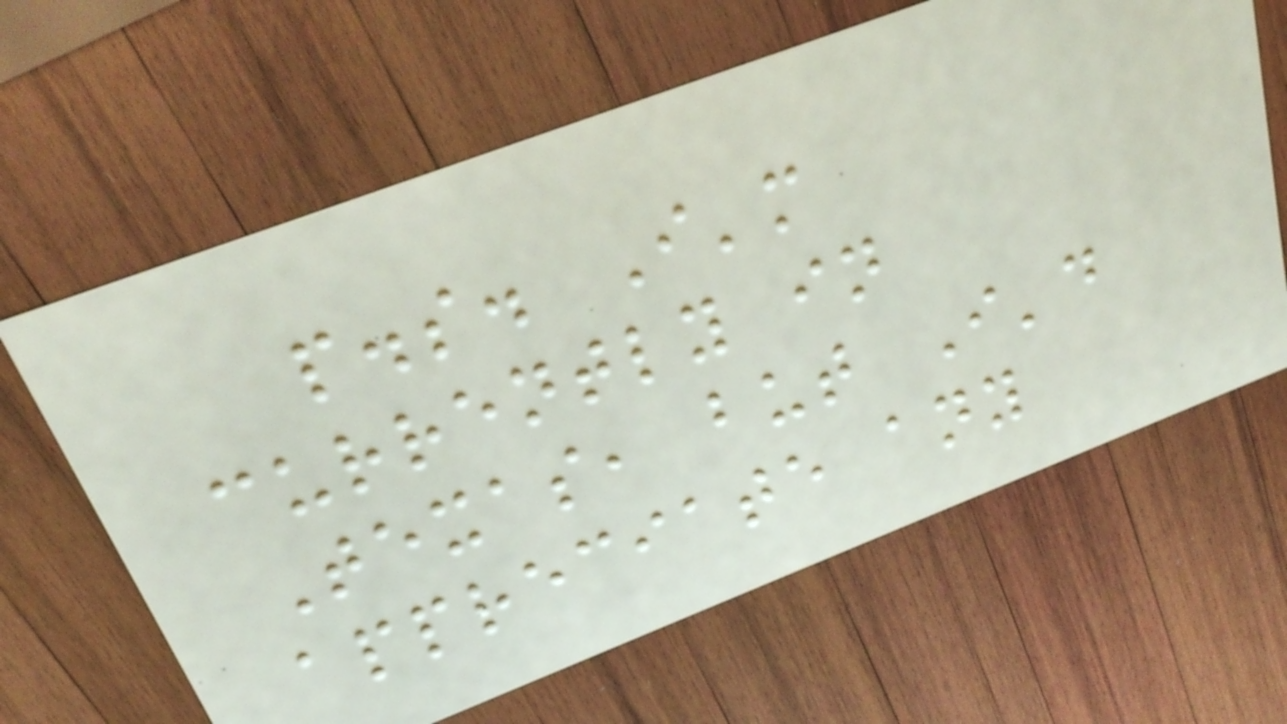p.s. I'm
currently in
Texas, but I'd
appreciate any
